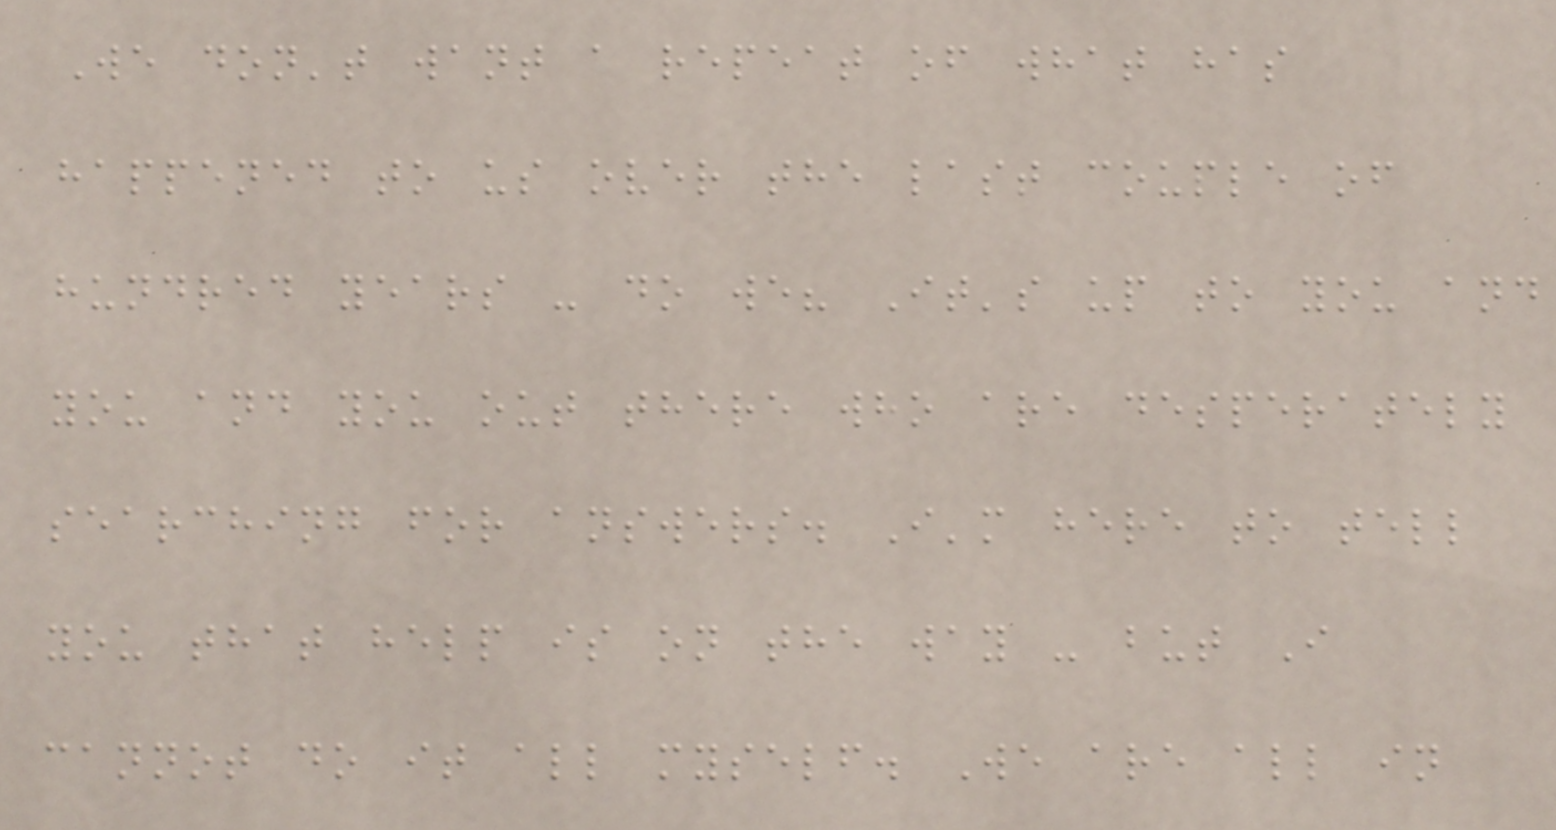We don't want a repeat of what has
happened to us over the last couple of
hundred years - do we? It's up to you and
you and you out there who are desperately
searching for answers. I'm here to tell
you that help is on the way - but I
cannot do it all myself. We are all in
